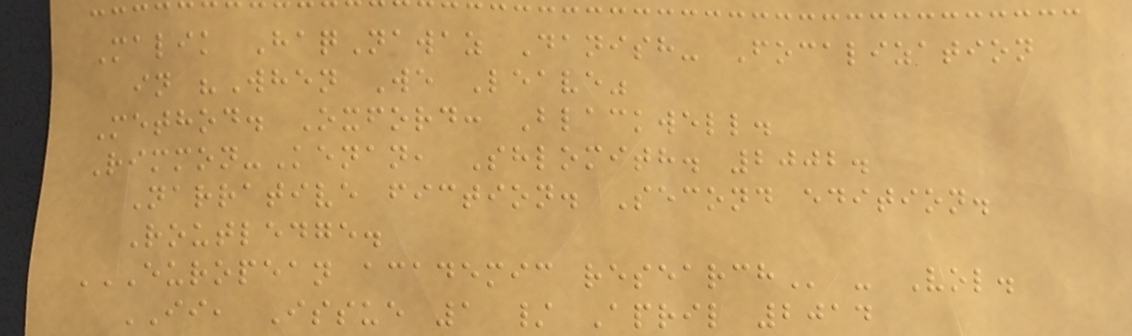Malik HaqNawaz Danish- Focalization
in "When We Leave"
Method. Oxford: Blackwell.
Rimmon-Kenan, Shlomith. 2002.
Narrative fiction. Second edition.
Routledge.
EUROPEAN ACADEMIC RESEARCH - Vol.
II, Issue 1 / April 2014
